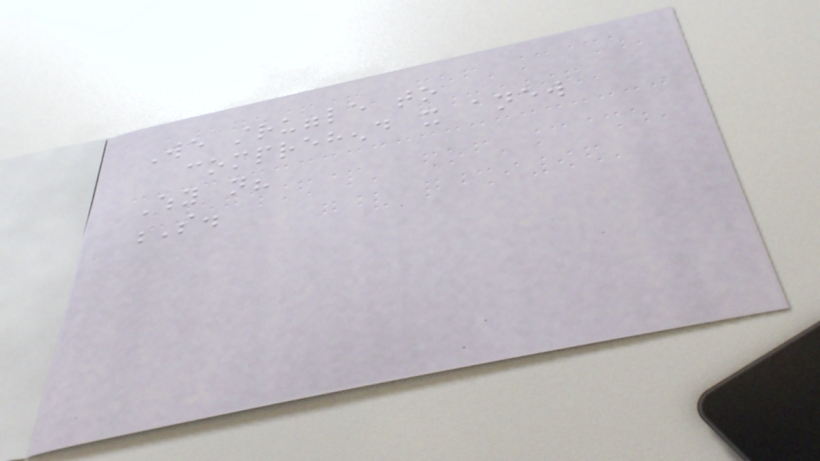We struggle to
comprehend it anew
Why not?
S.
